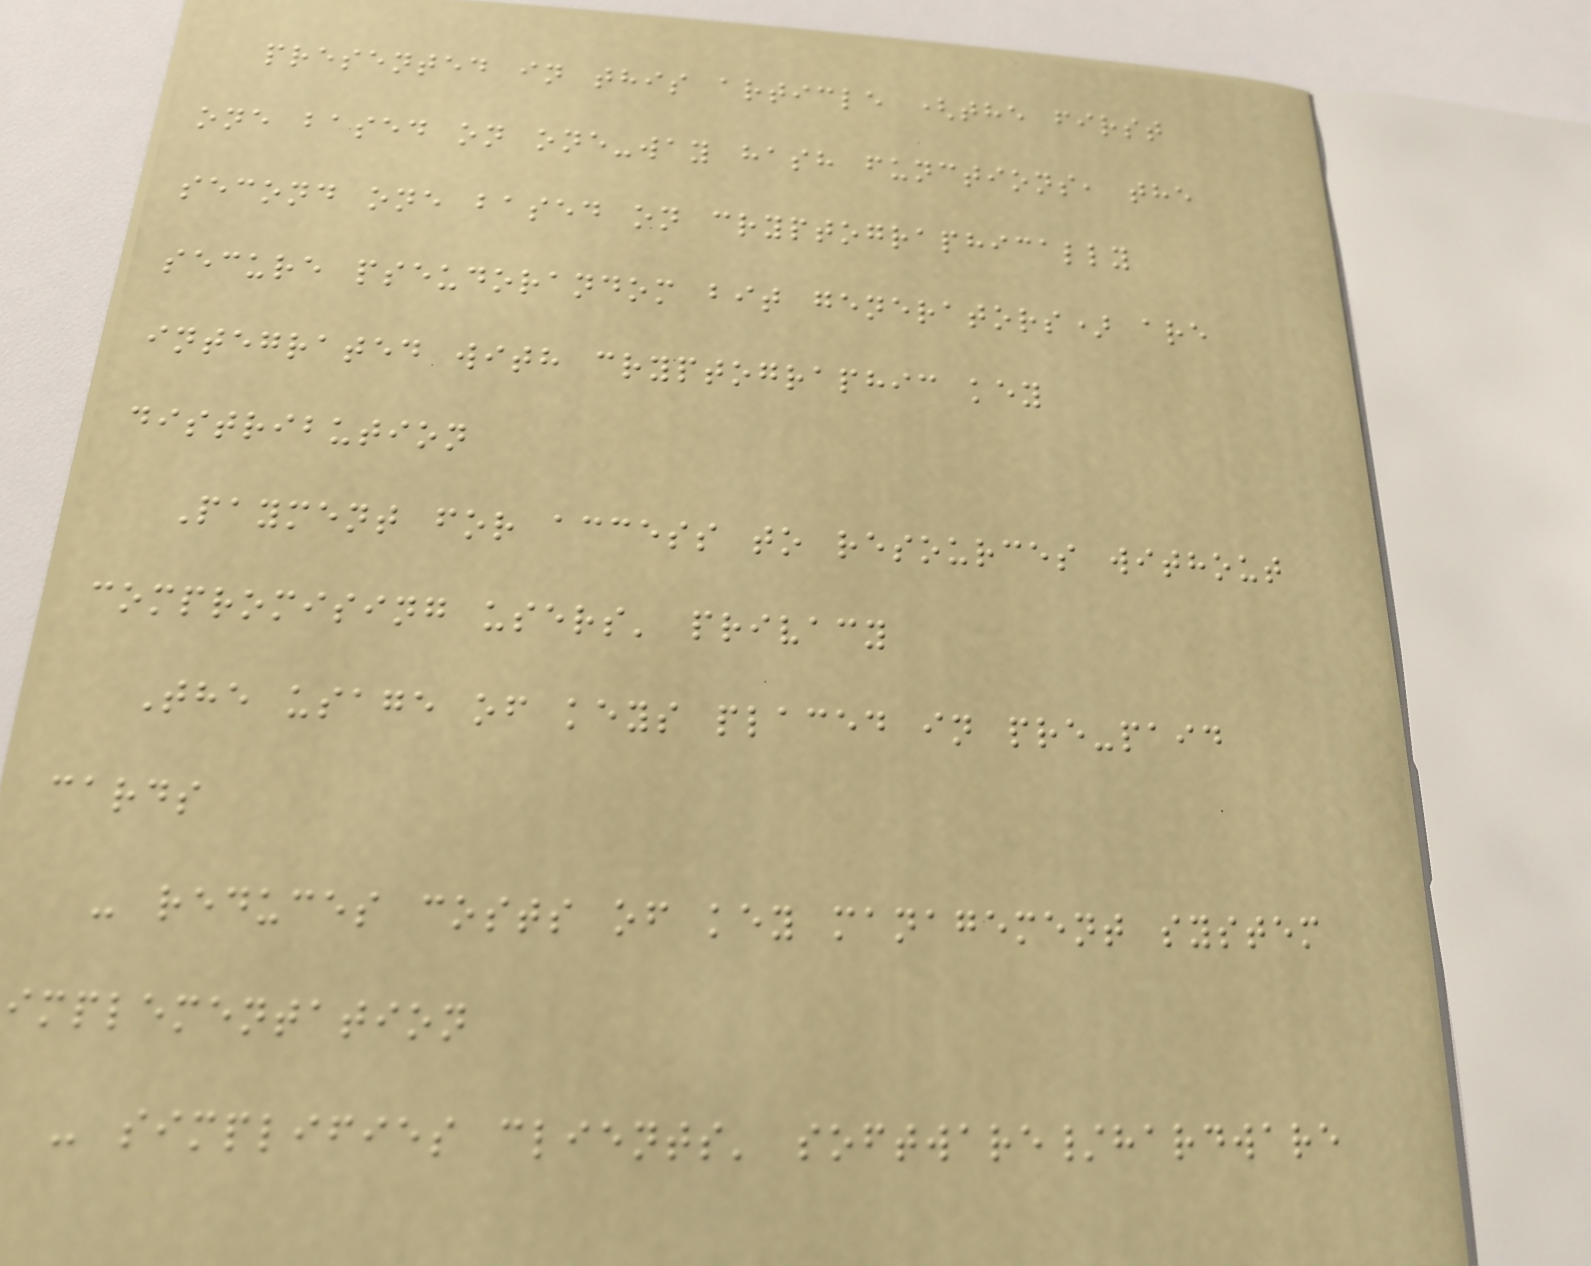presented in this article (the first
one based on one-way hash functions, the
second one based on cryptographically
secure pseudorandom bit generators) are
integrated with cryptographic key
distribution
Payment for access to resources without
compromising users' privacy
The usage of keys placed in pre-paid
cards
- reduces costs of key management system
implementation
- simplifies clients' software/hardware
